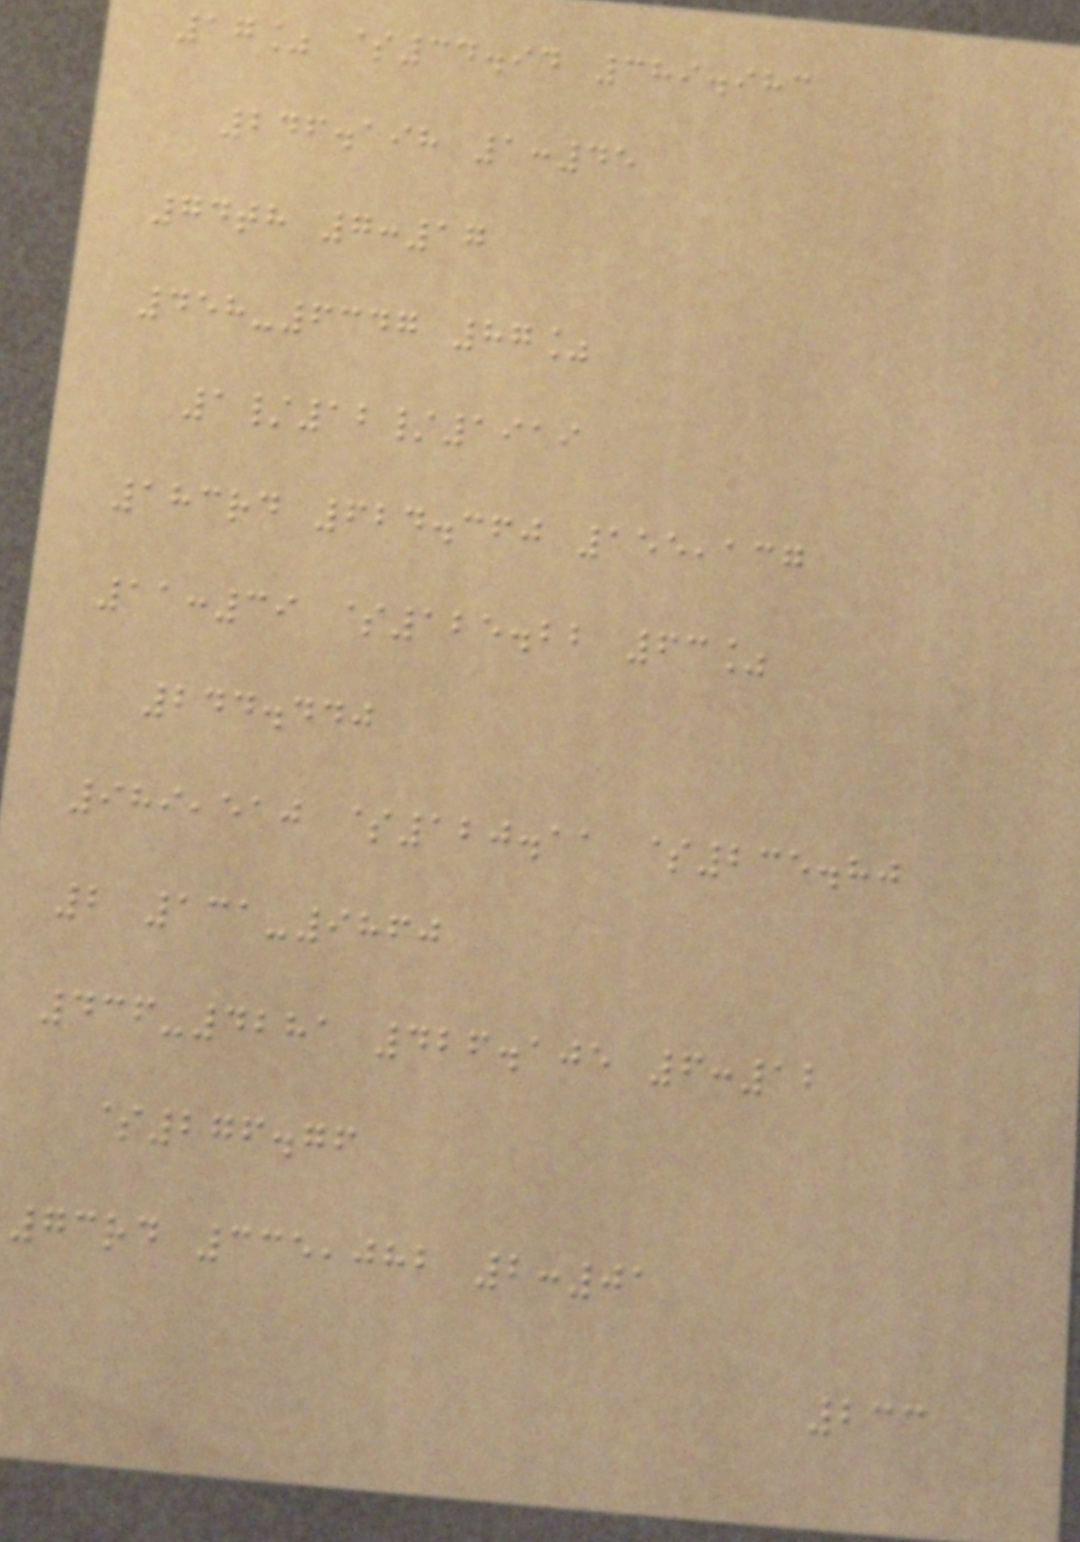17% $34.94 389.983
246.198 1:45
74th 7:17
458-6347 87%
1/12/1919
183rd 624.360 155,137
11:39 $125.22 63%
244.440
989,510 $120.11 $235.80
2 131-9860
436-4281 426.105 6:12
$276.76
73rd 335,082 2:01
233
